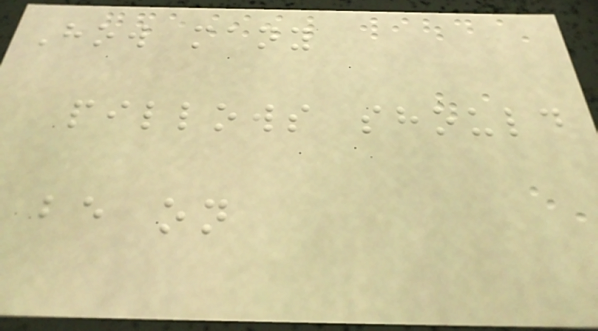How many
pillows should
be on
